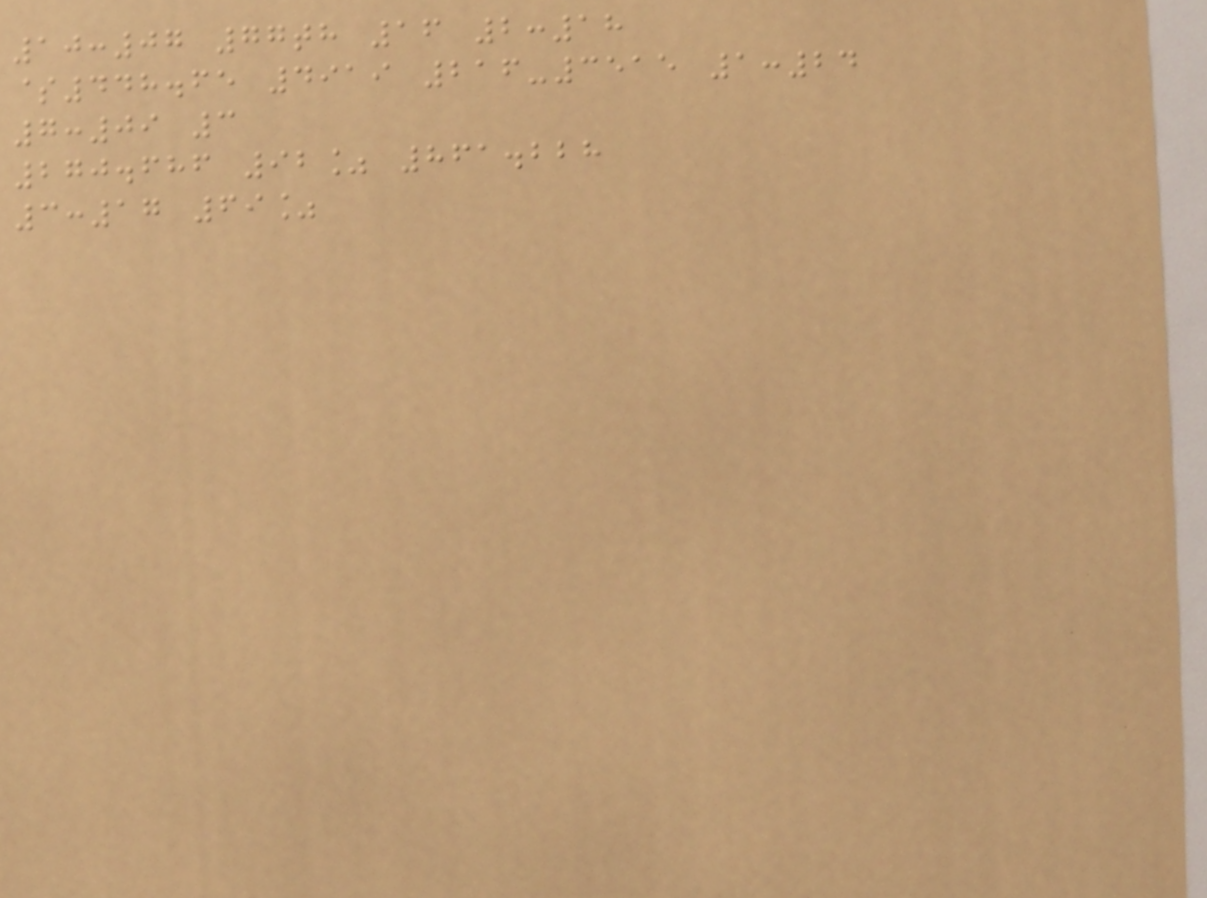10:07 77th 16 2:18
$448.65 4919 216-3515 1:24
7:09 3
270.686 92% 861.228
3:17 69%
